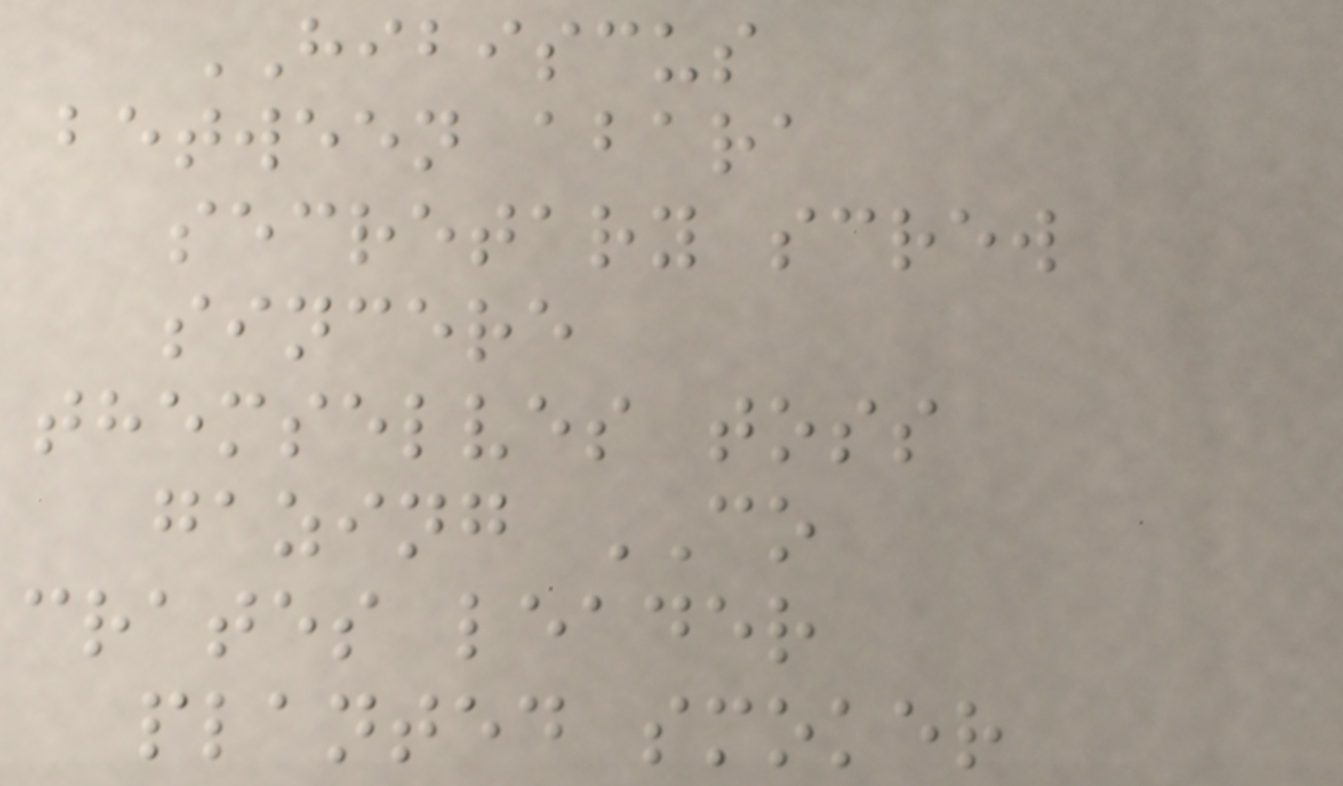HIBISCUS
between abara
secretary screw
sincere
themselves toss
gazing CO
crates leader
planted smoker
